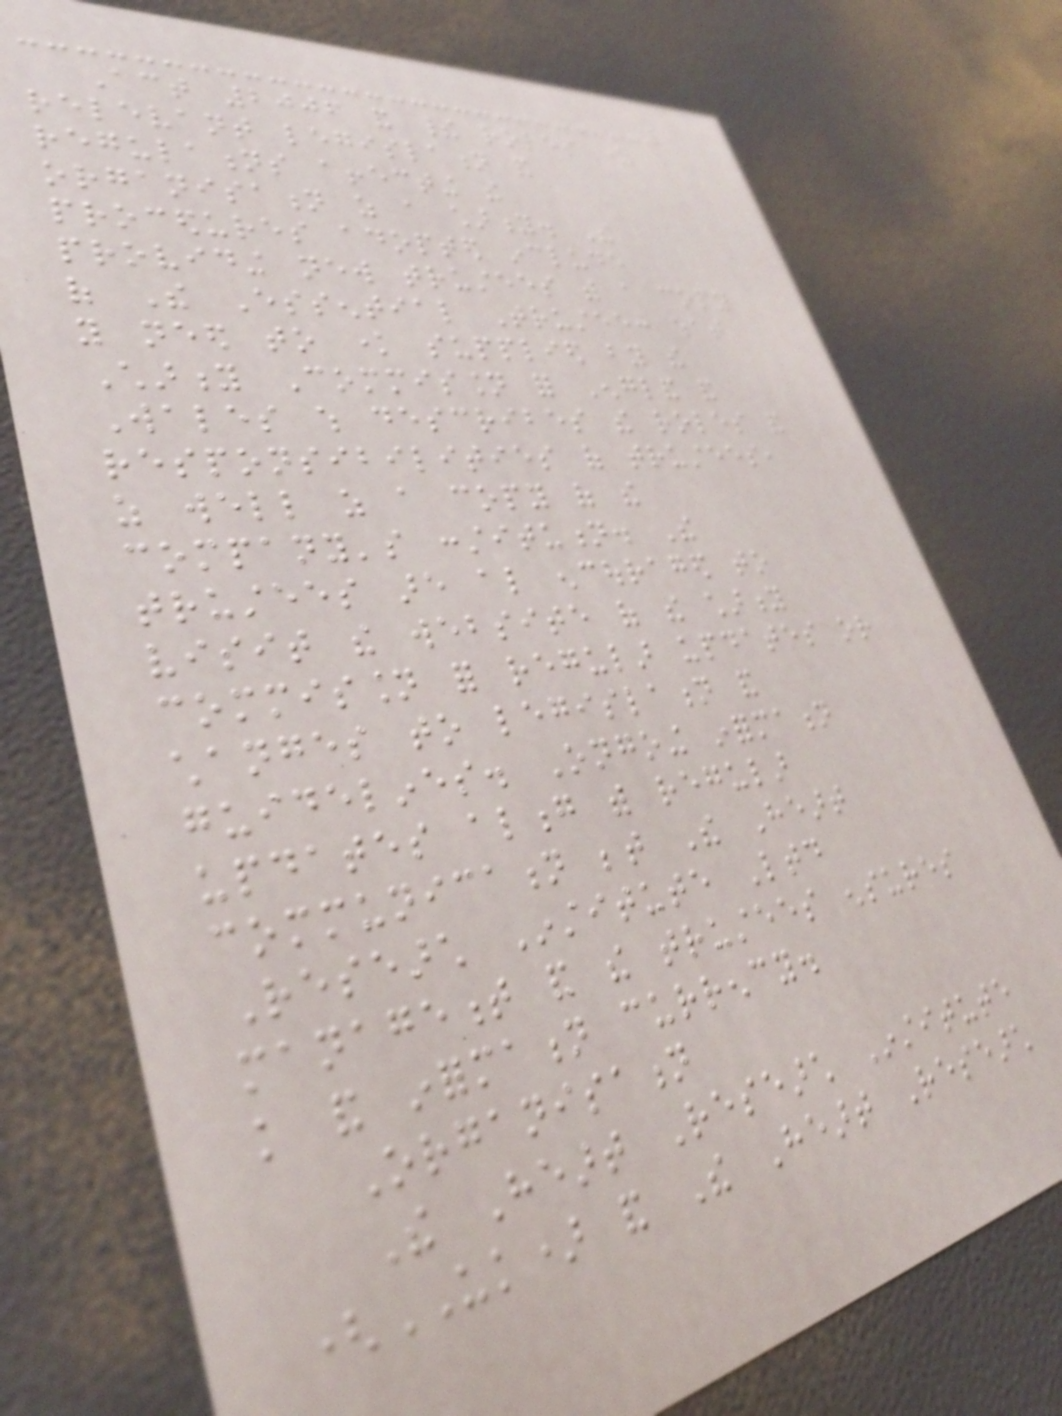Act 2006 and their roles under
relevant legislation and
regulations affecting the
organisation as a charity. The
procedures adopted include
providing new trustees with a copy
of The Essential Trustee: what
you need to know supplied by the
Charity Commission for England and
Wales which describes the roles and
responsibilities of trustees,
as well as a copy of the
company's constitution. The
trustees are also encouraged to
visit the website of the charity
commission for regular updates or
changes to legislation and
guidelines. Ongoing information
updates along with regular
communication between The Heart
Research Institute Ltd
management and the trustees ensures
knowledge and information currency.
Organisation
The Heart Research Institute
(UK) and The Heart Research
